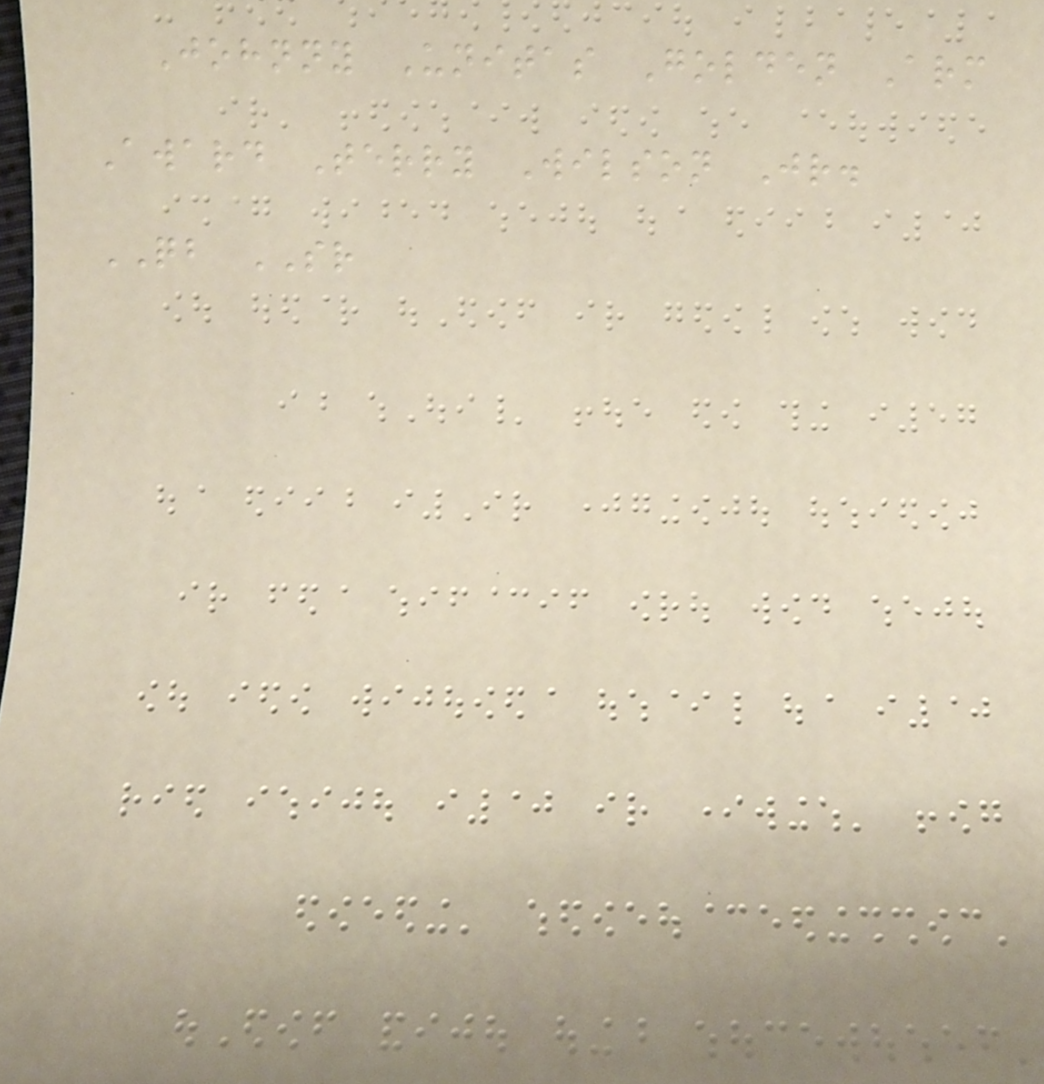Johnny Unitas Golden Arm
Award Terry Wilson Jr.
QB SR
